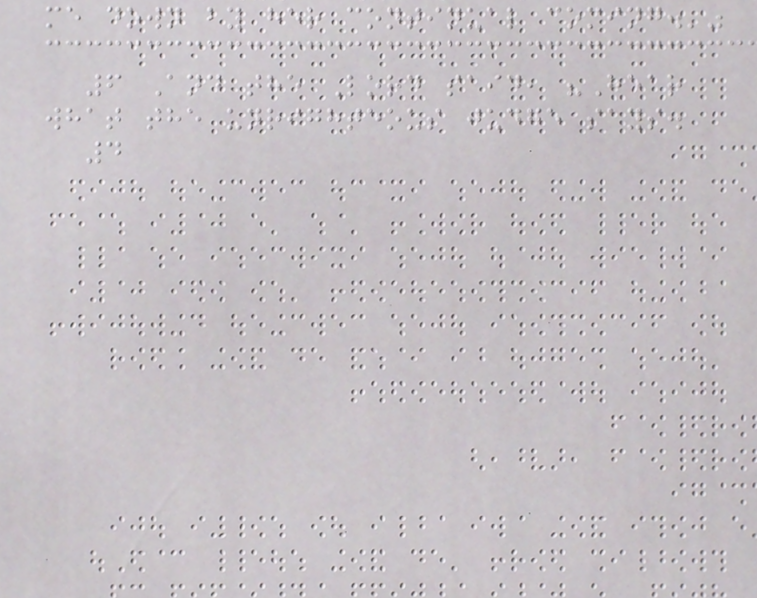me down by her continual coming.'"
6 And the Lord said, "Hear
what the unrighteous judge says.
4
